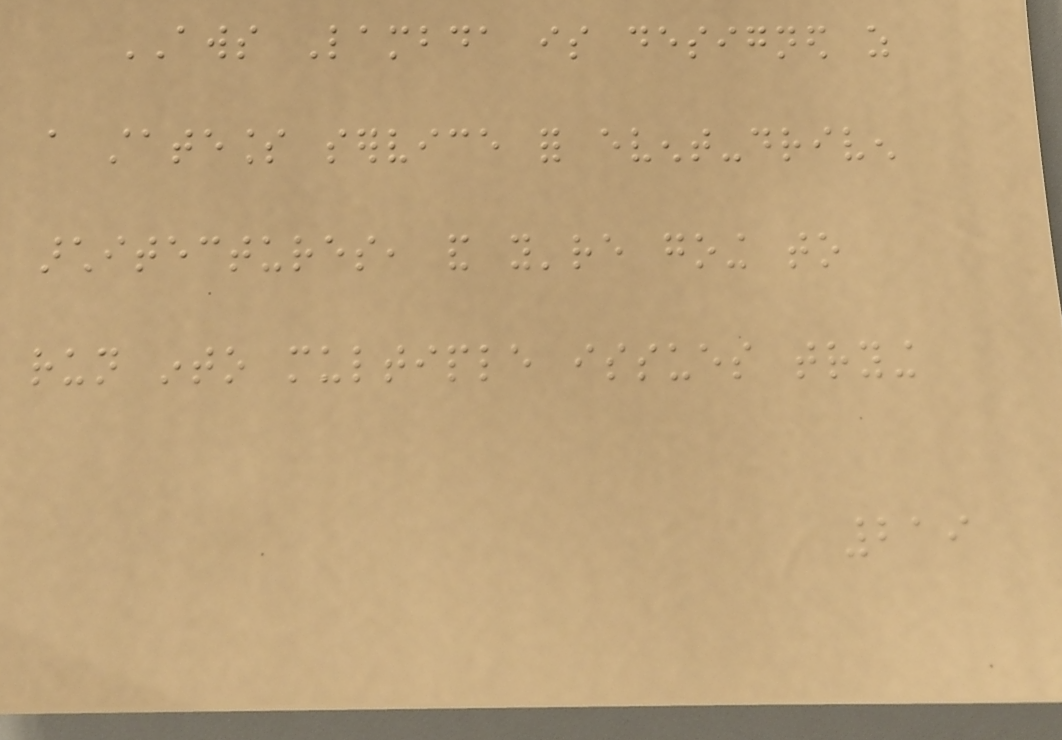AWS Lambda is designed as
a stateless service for event-driven
architectures, and you're going to
run into multiple issues trying
219
